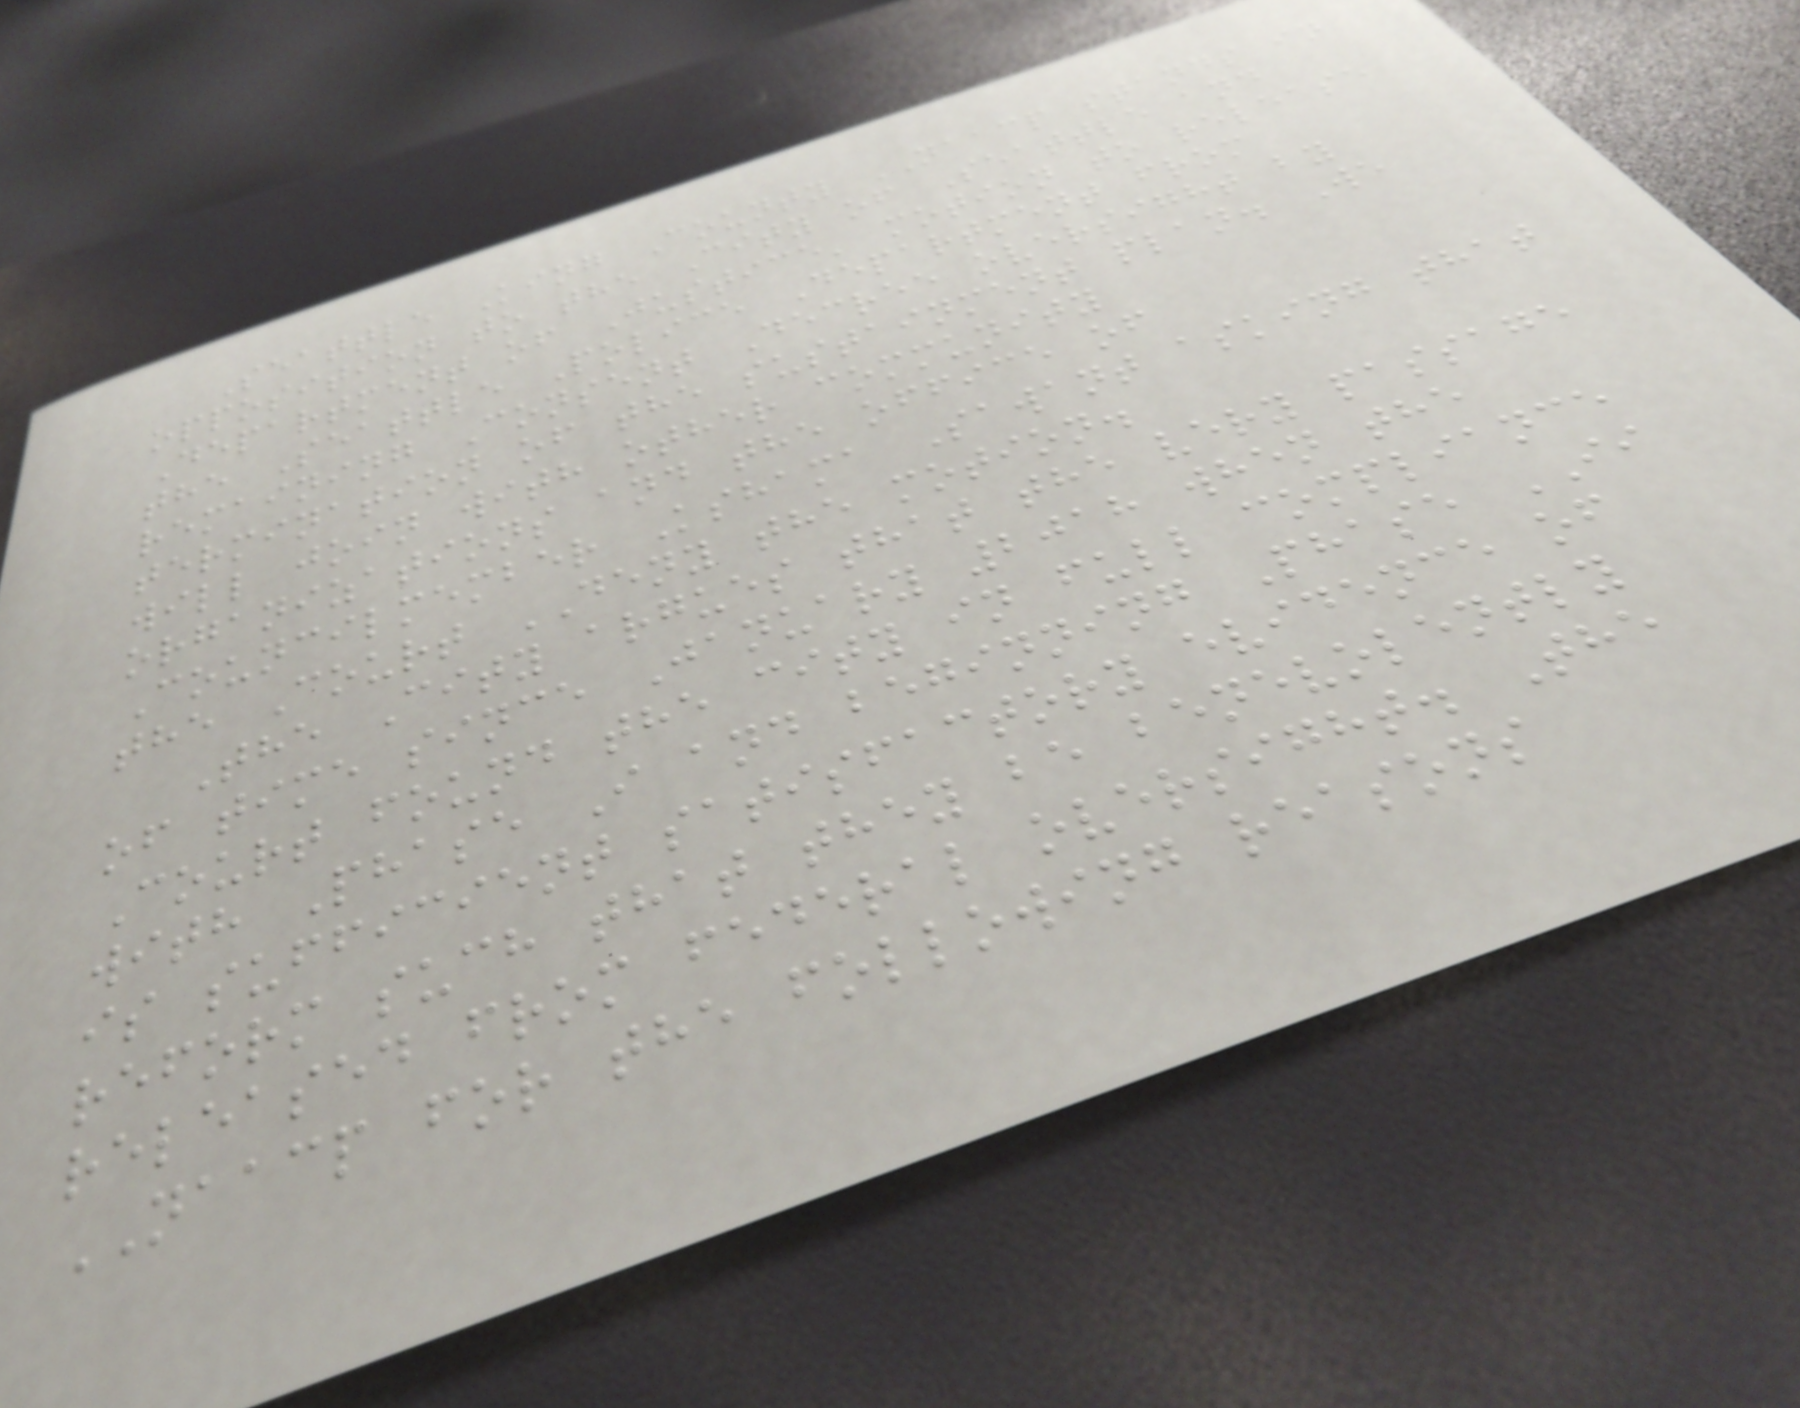Seattle King County NAACP stands in
opposition to the City of Seattle and
Department of Justice' motion to release
the Seattle Police Department from
remaining Consent Decree oversight by
termination of the sustainment plan. We
will join with other community
organizations and the office of
Councilmember Kshama Sawant asking that
the Court DENY the motion.
The City argues that the very passage
of time since January 2018 when the
Court found the city in full compliance
with Phase I and beginning Phase II
is sufficient satisfactory evidence of
reform such that they be benevolently
released from federal oversight. The
NAACP for the following reasons
